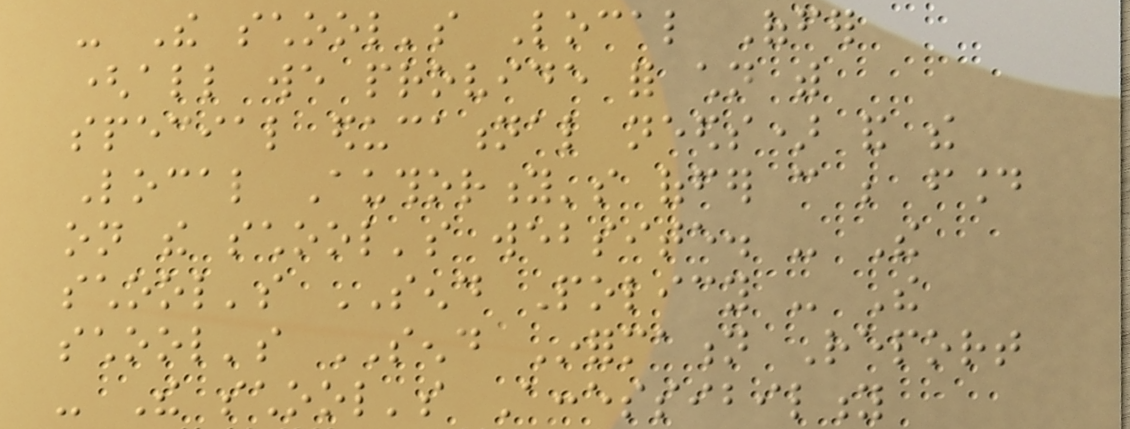- The school's Local Offer
(all we provide for children with
special educational needs) and the
Local Authority's offer can be found
on the school's website. - The
school's SEND Policy - The
school's SEND Information Report
- The school's Accessibility
